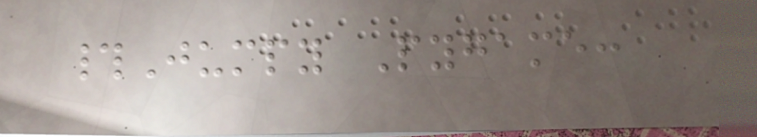#Jumpy Pygame:
